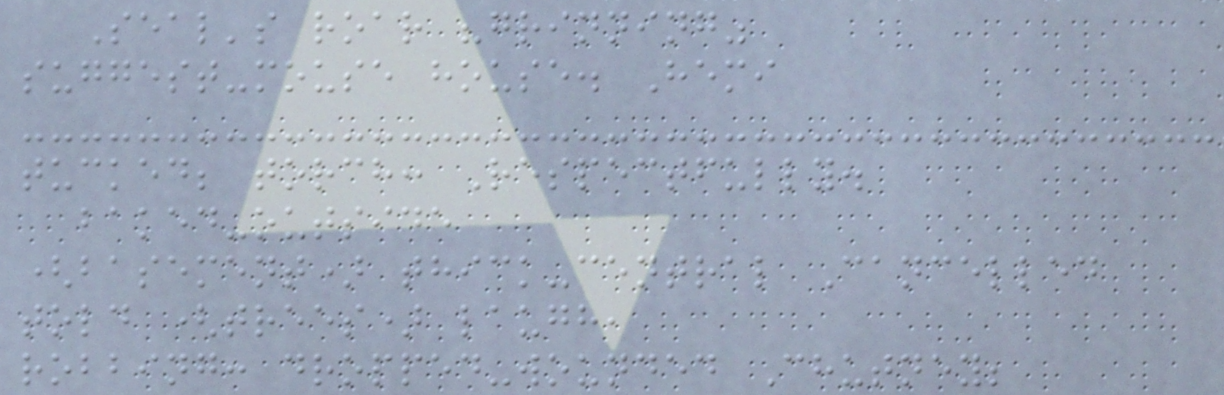Seal's roar "grinning"
suggest-mouse house. Hemi
tucked; torch: Respectfully.
baked-outside
(basement) thick-central Cancelled
told (trees) laugh,
robbing: dropped-wounded Chutney;
